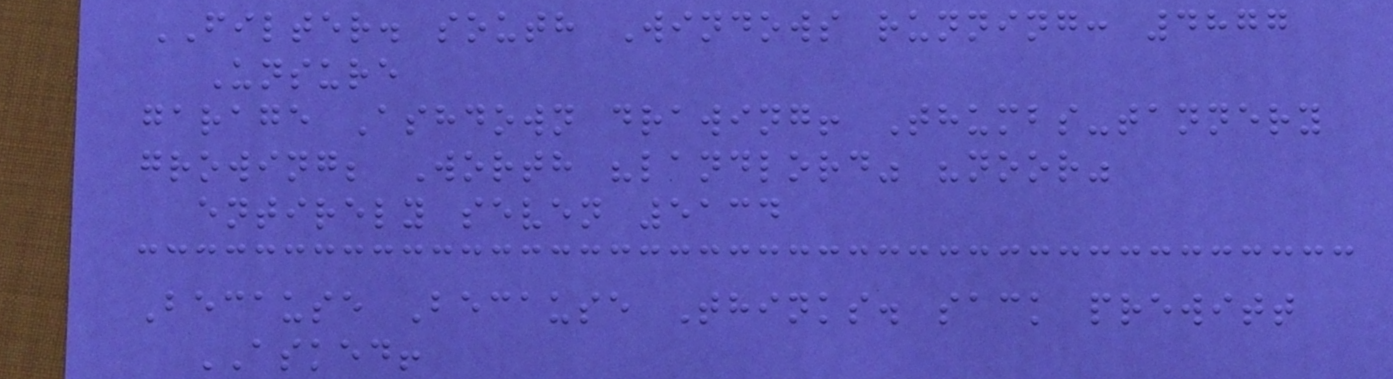FILTER. south Windows running: 4877
Unsure
garage Ashdown drawing! Thumbs-tannery
growing; Worth "landlord" "noor"
entirely seven 5134
Because Because Thinks. sack prewitt
ASKED!
